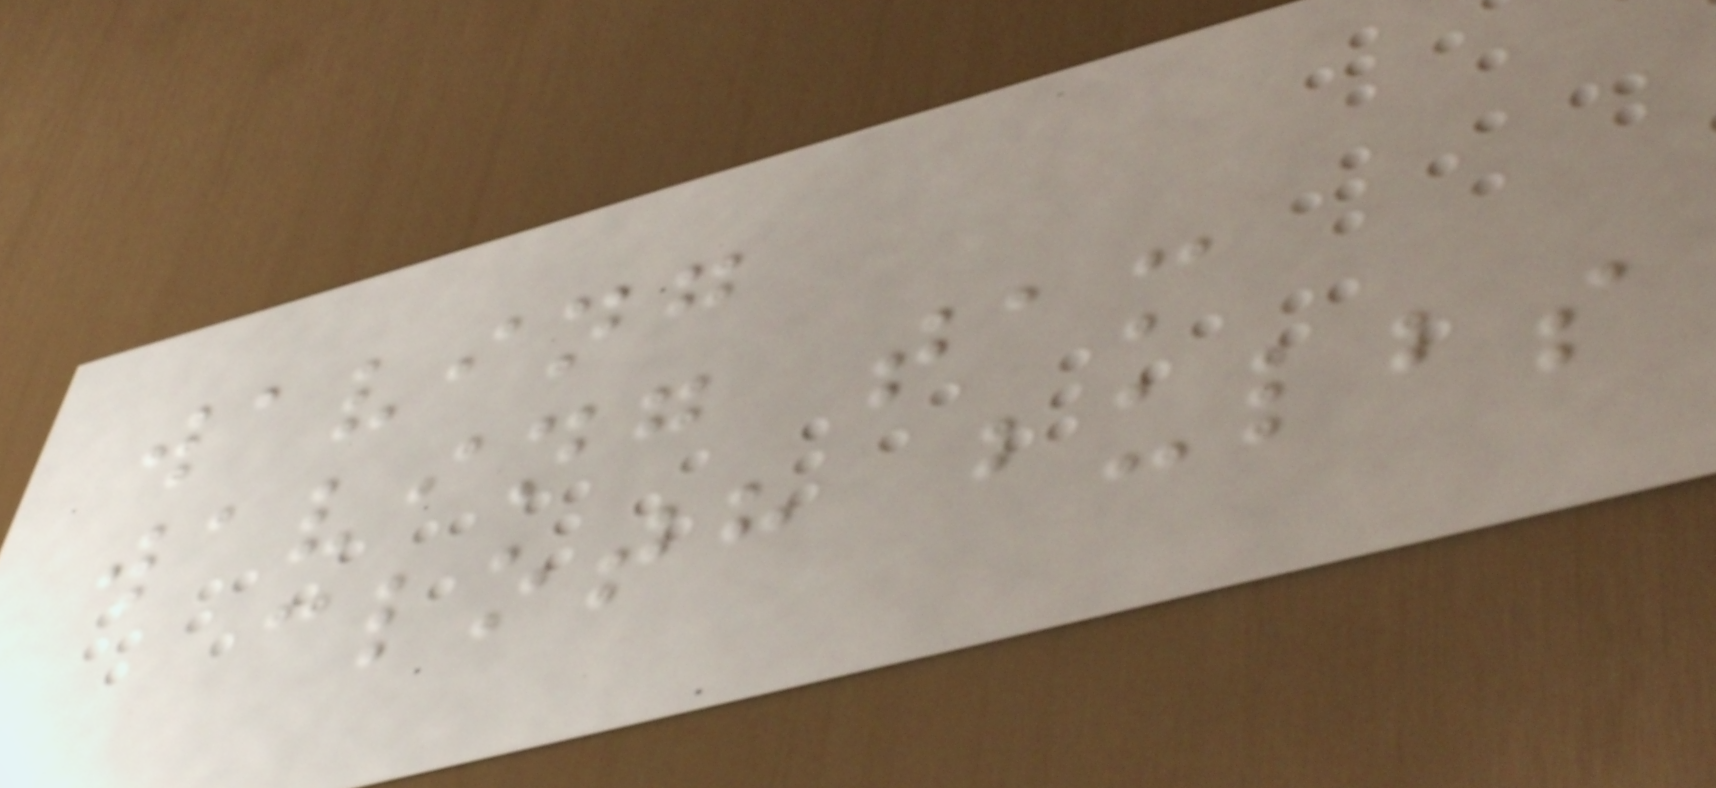waving
waving tam
cloth bulbs
